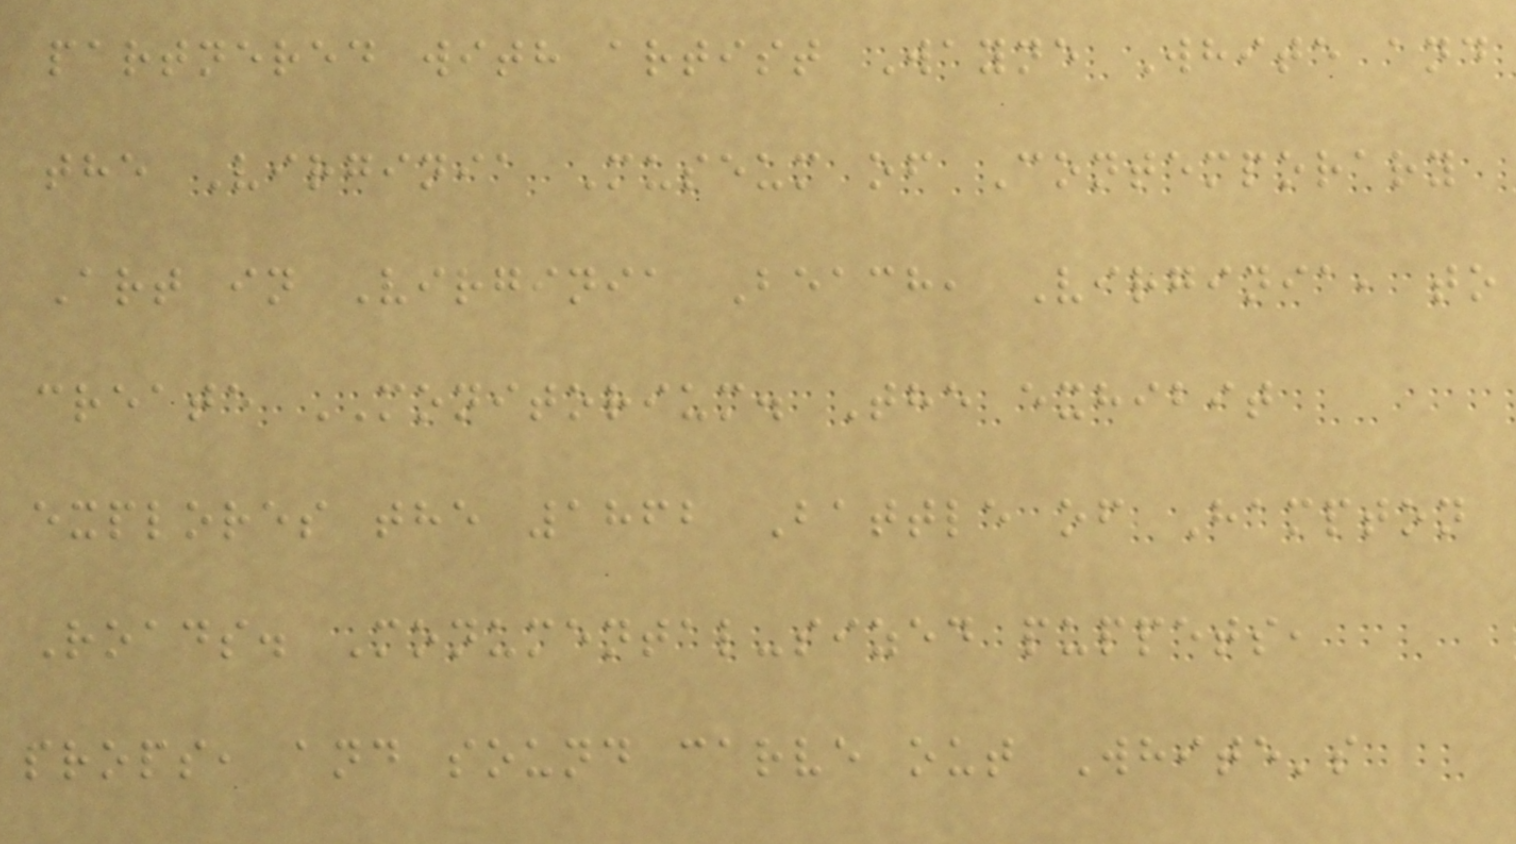partnered with artist Wayne White and
the Virginia Museum of Contemporary
Art in Virginia Beach, Virginia, to
create MONITORIUM. The exhibit
explores the 1862 Battle of Hampton
Roads. Monumental-sized puppets,
props, and sound carve out White's
